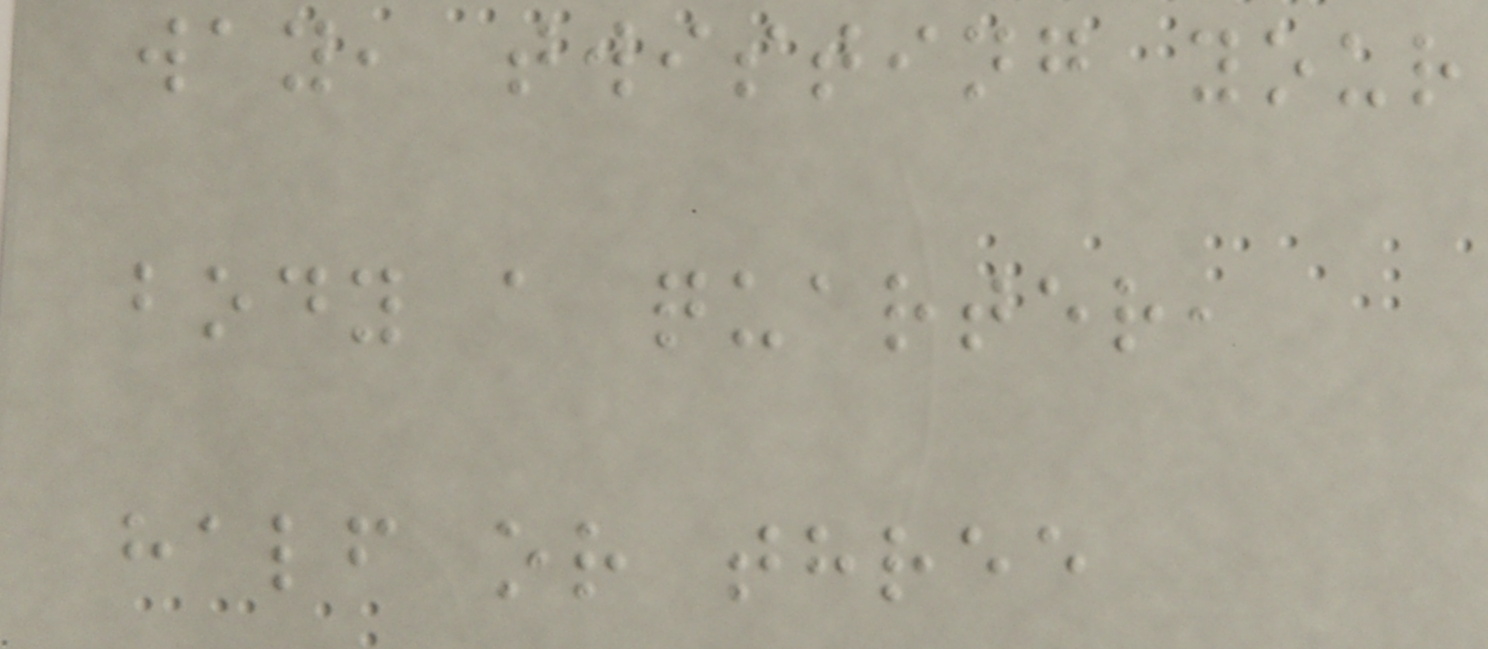way, twisting your
body a quarter,
half or three
